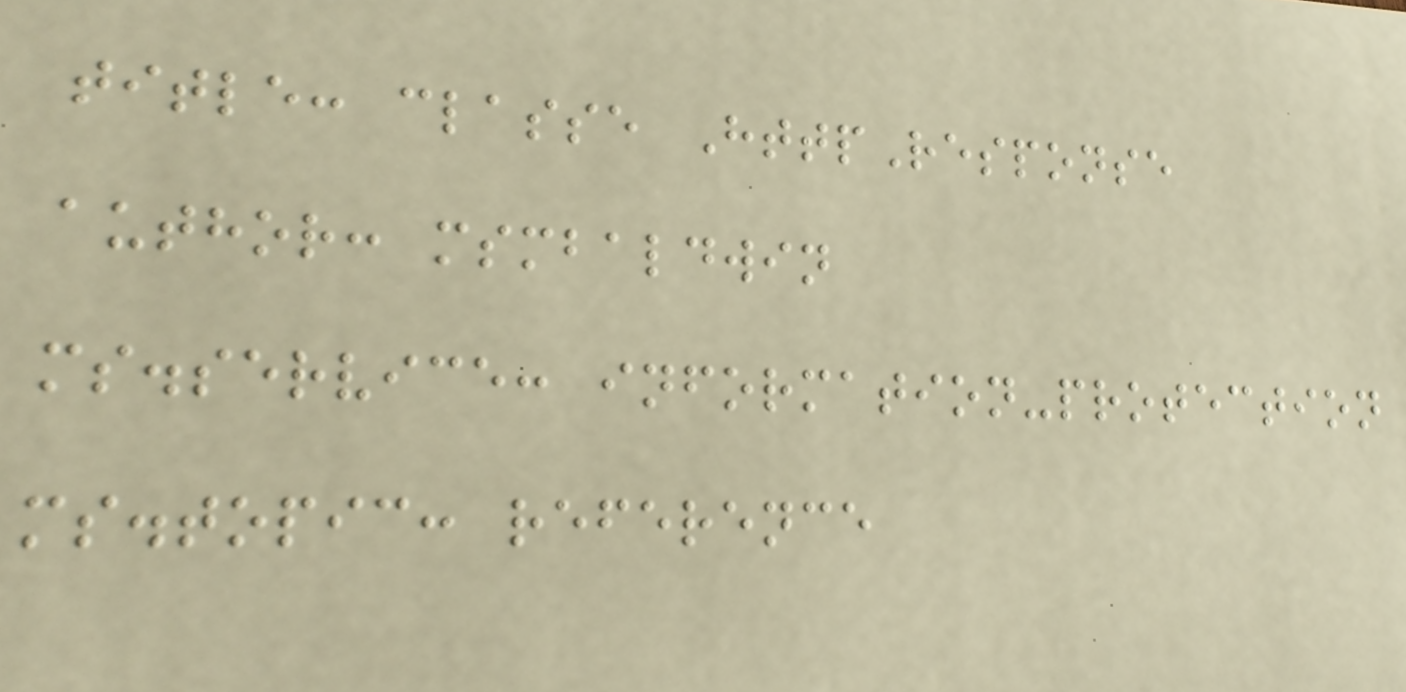title: classe HttpResponse
author: msmbaldwin
ms.service: information-protection
ms.topic: reference
